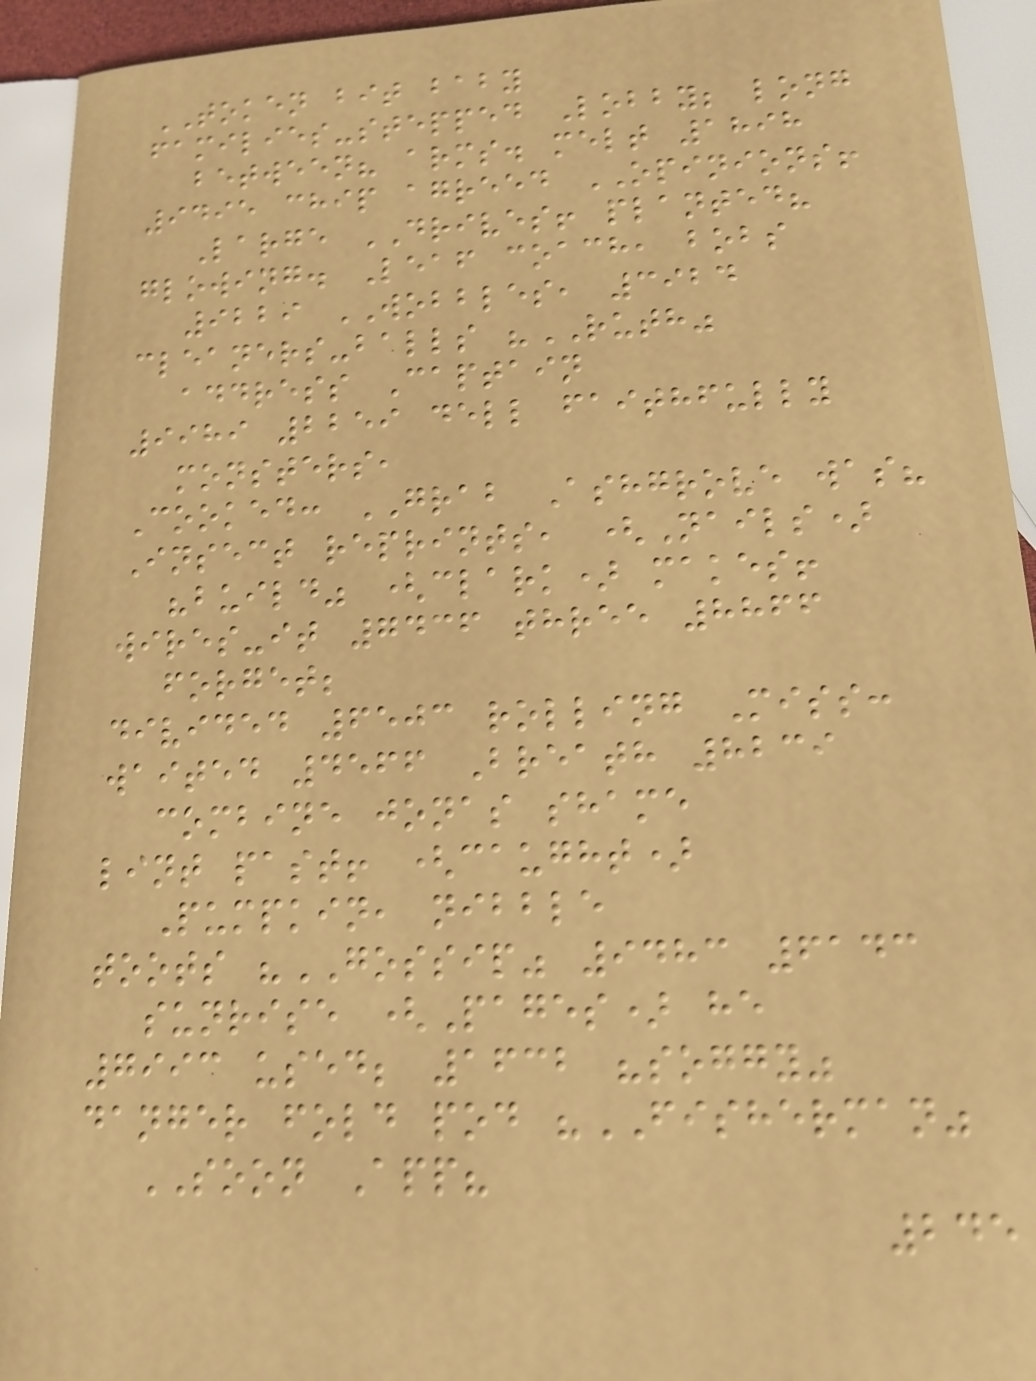TOKEN bit baby
families-stepped Lobby; long
between? arms. melt 1898
9495 chip agreed OPINIONS!
Large DRIVES! planted?
glowing. Leaf coach, bobs
9229 WOBBLES, 3924
cleaners-balls "RUTH"
address Captain
9989 2259 dell faithfully
monsters,
Cooked: GRAB Ashgrove was?
Insect reprints, (Nails)
"build" (clark) makes!
wires-it 7436 three 8866
forget;
divided 6503 rolling Miss:
waited 4566 Breath 8239
combine jonas shame
lint past! (caught)
Pumpkin, nibble
toots "GOSSIP" 9483 6143
sunrise (Pages) he
7993 used; 1632 "soggy"
danger fold pod "FISHERMAN"
SOON App?
245
